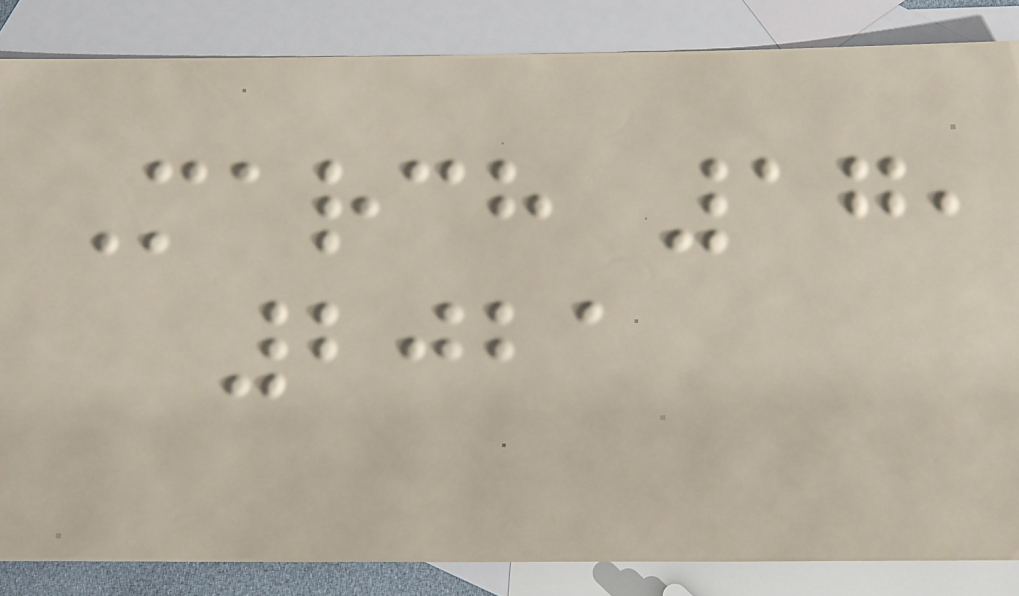March 17,
2021
